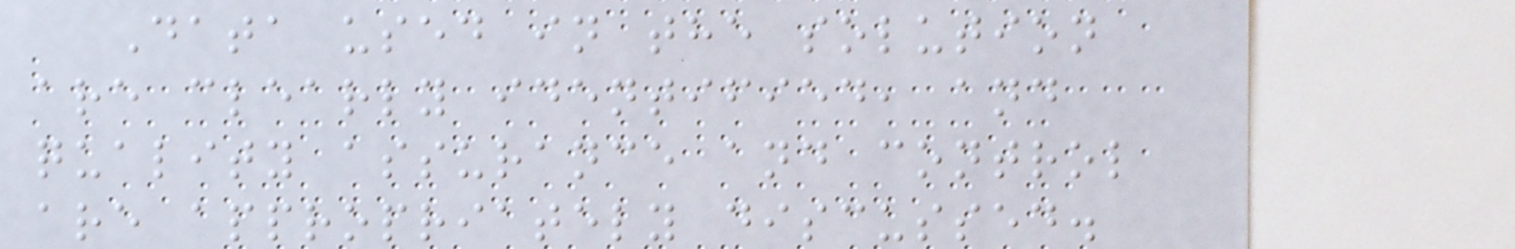Data used in the solution
are clearly identified, and
quality assurance and control
are appropriately discussed.
